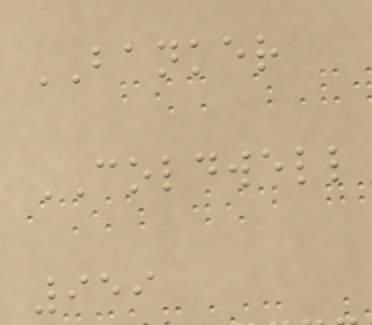BANKER
COLDWELL
959
